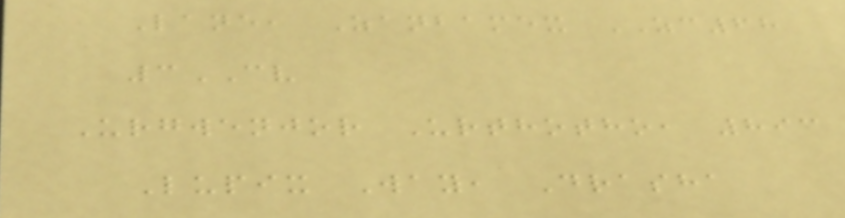Lane, Zanbamex ZC68
3CV
Urgwenjor Urthotho, 893
Lupix Way, Drasha
